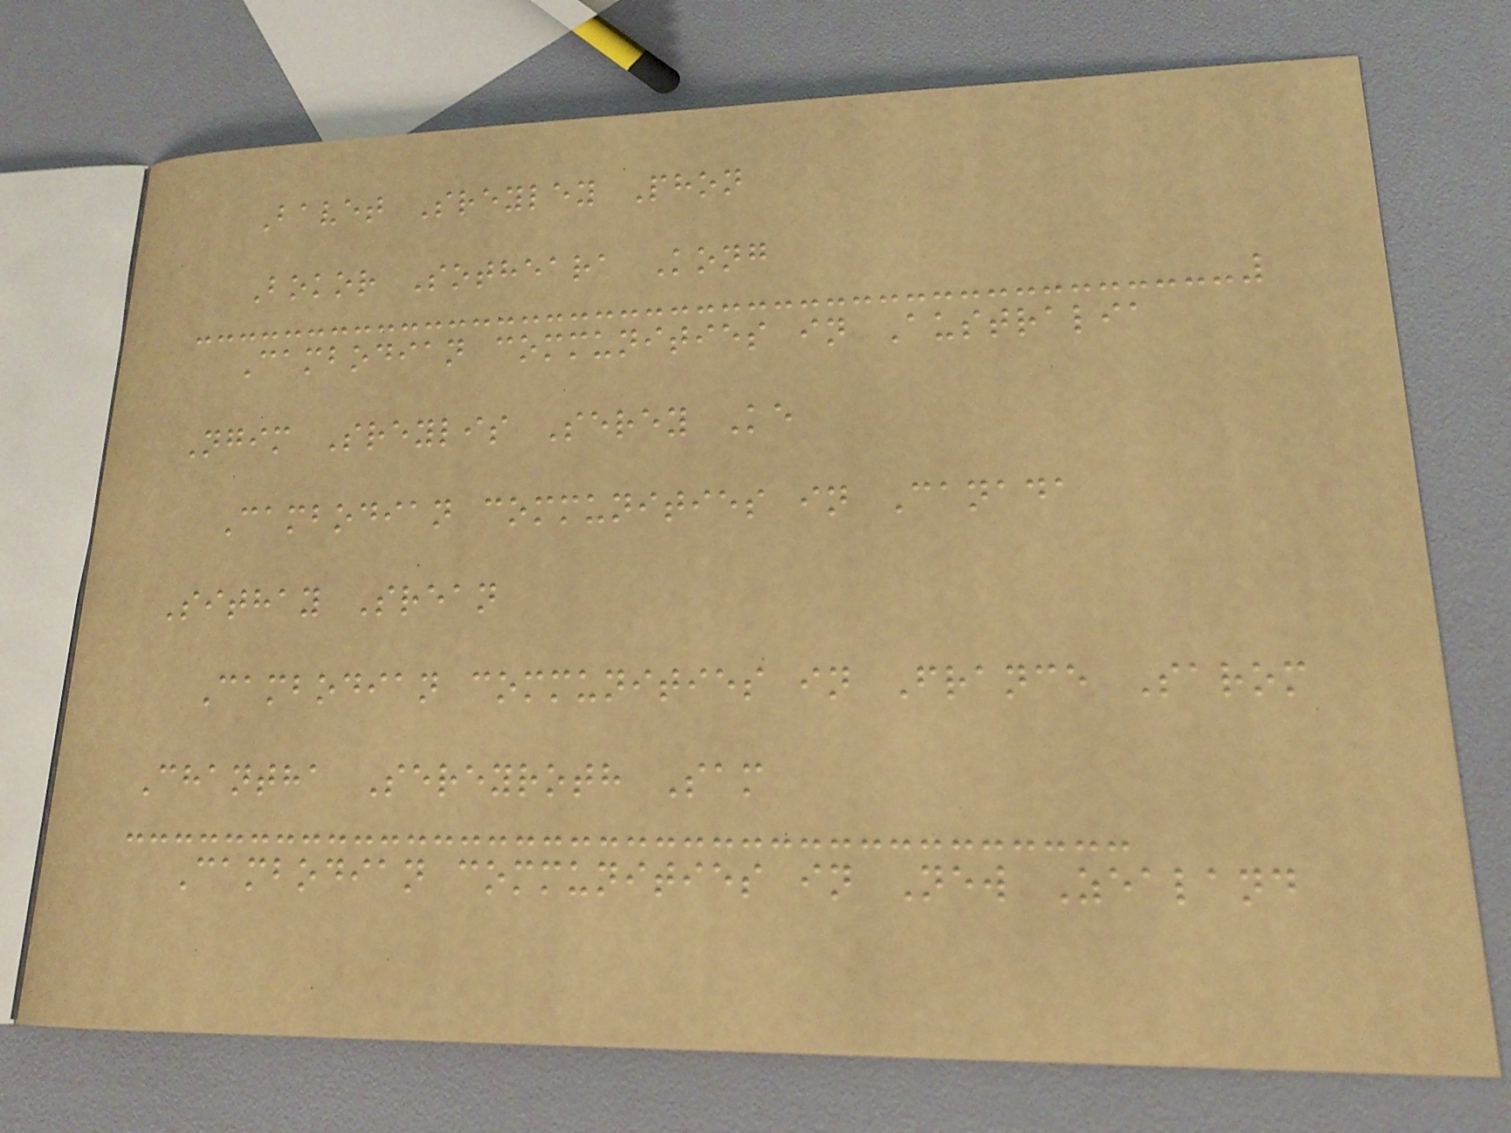Bavet Sreyley Phon
Bokor Sotheara Kong
Cambodian communities in Australia
Ngim Sreylis Serey Ke
Cambodian communities in Canada
Sithay Srean
Cambodian communities in France Sarom
Chantha Sereyroth Sam
Cambodian communities in New Zealand
